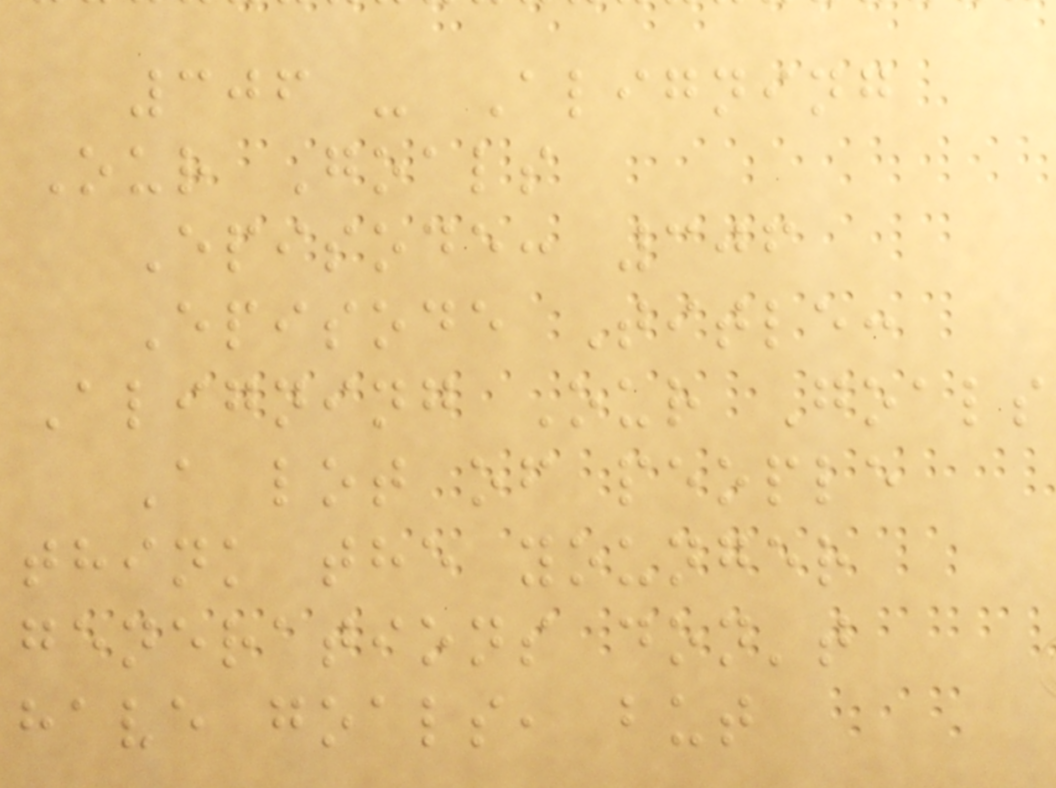306 - Aligning
Our Goals
Episode: 306
Episode Title:
Aligning Our Goals
A lot of people
think the younger
generations don't
have goals, but
